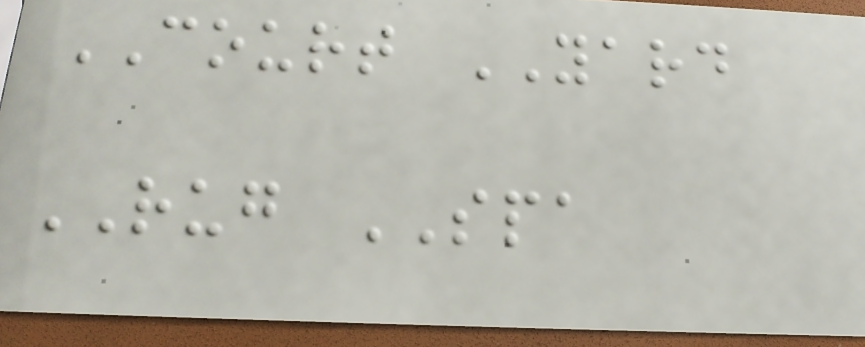COURT YARD
RUG SPA
